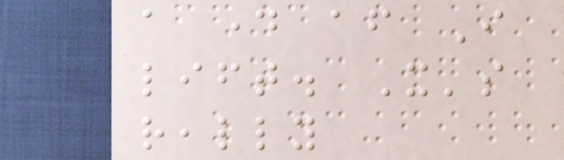a day after I
lift. It's
really
